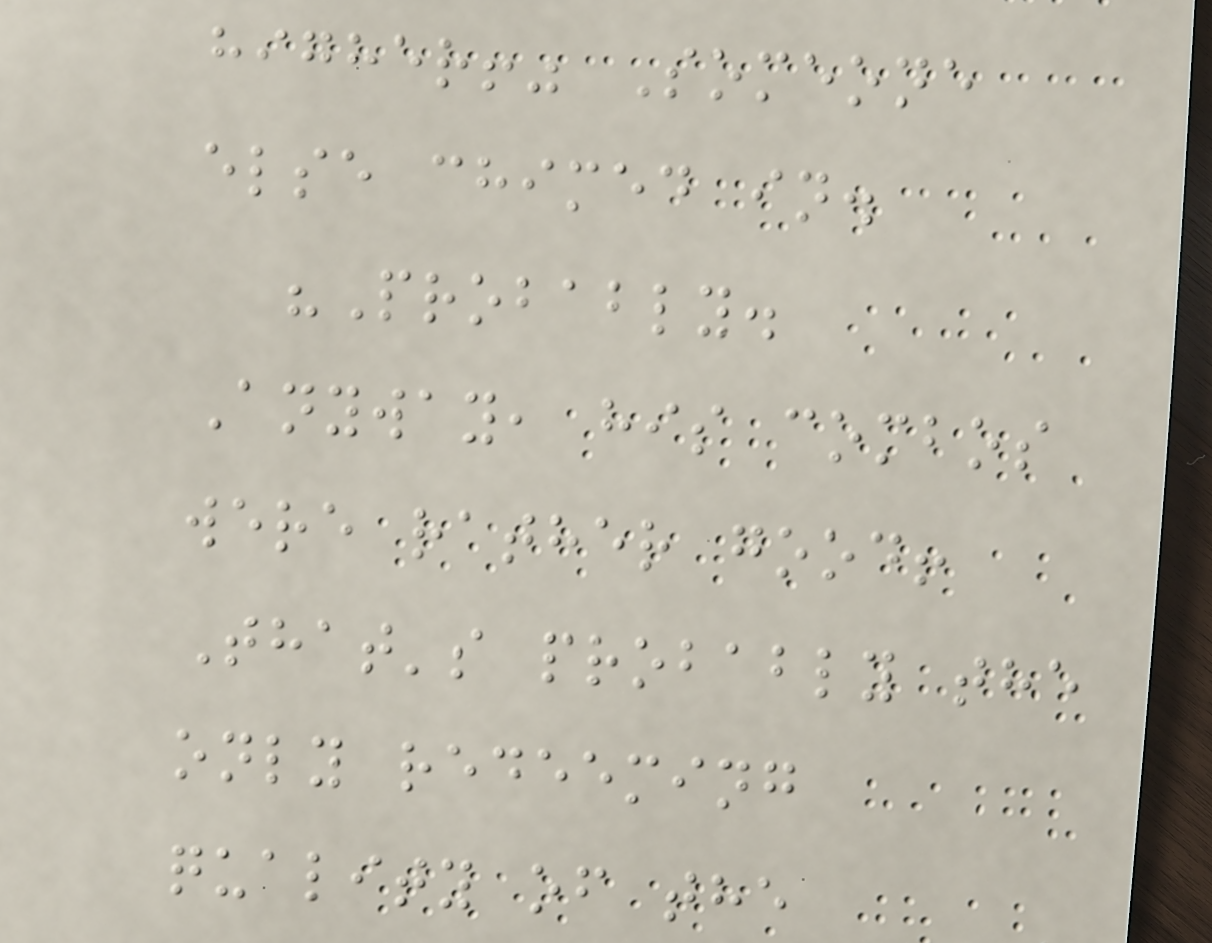higher!" Someone
else chimed in.
"Probably.
Anyway, his combos
were rather good!
That's probably the
only redeeming
quality of the
